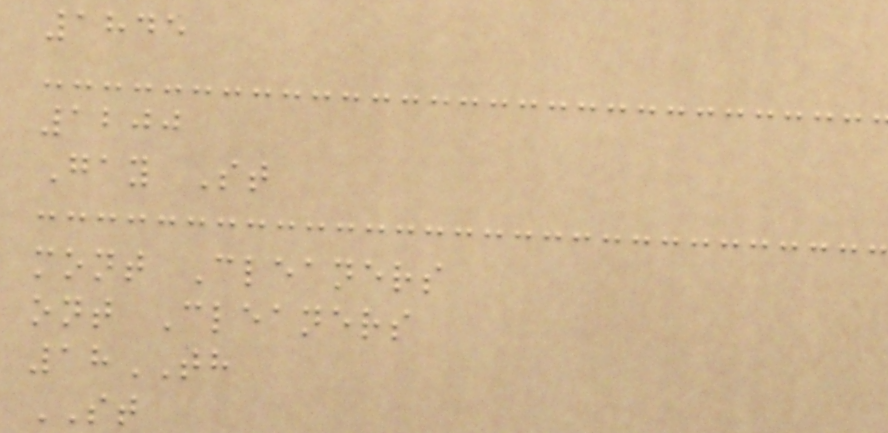1845
1200
Gay St
mont Cleaners
ont Cleaners
18TH
ST
